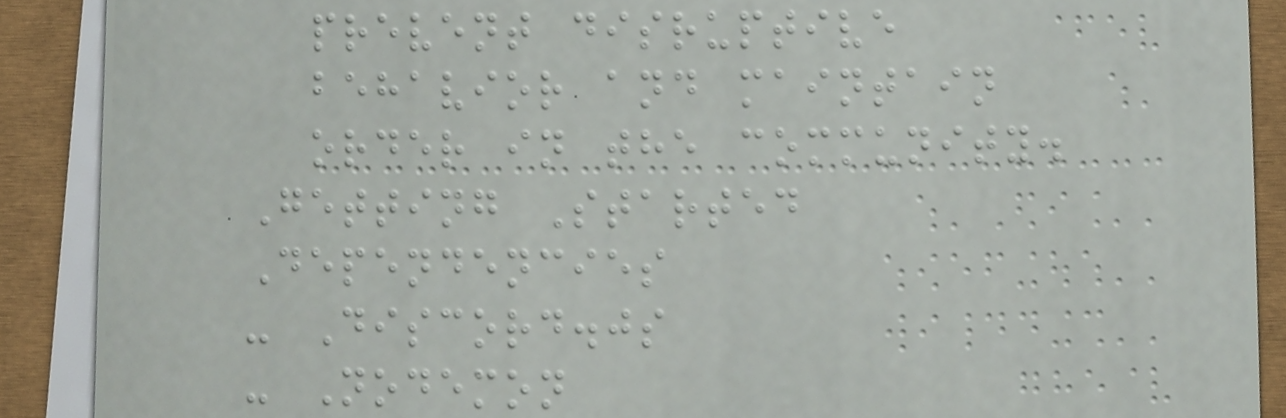prevent disruptive
behavior and maintain
order in the community.
Getting Started
Dependencies
- Discord.js
- Nodemon
